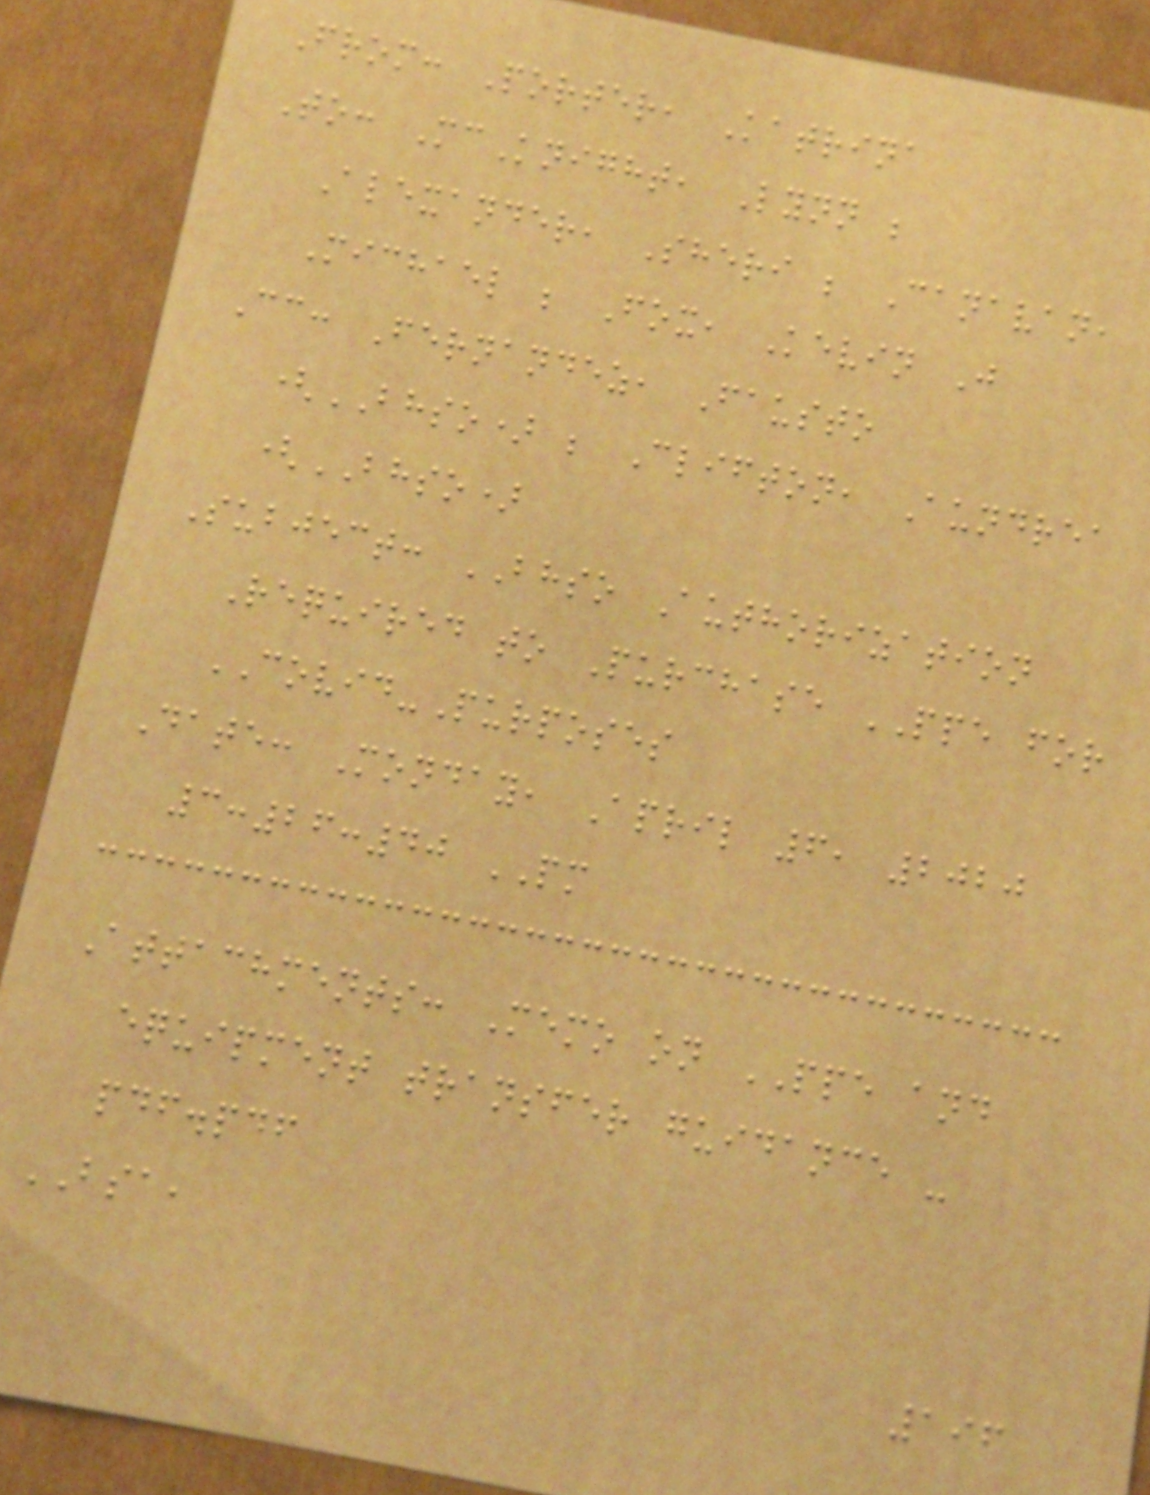From: Porter, Katrina
To: McKnight, Lynn ;
Alexander, Sheri ; Canavan,
Michael ; Fox, Kevin J
Cc: Fernandez, Fausto
(BHSO) ; Clifton, Aundrea
(BHSO)
Subject: BHSO Authorization
Required to Purchase PPE for
COVID-Purposes
Date: Monday, April 6, 2020
3:26:40 PM
Attachments: Memo on PPE and
equipment transfer guidance -
pdf.pdf
BSA,
196
